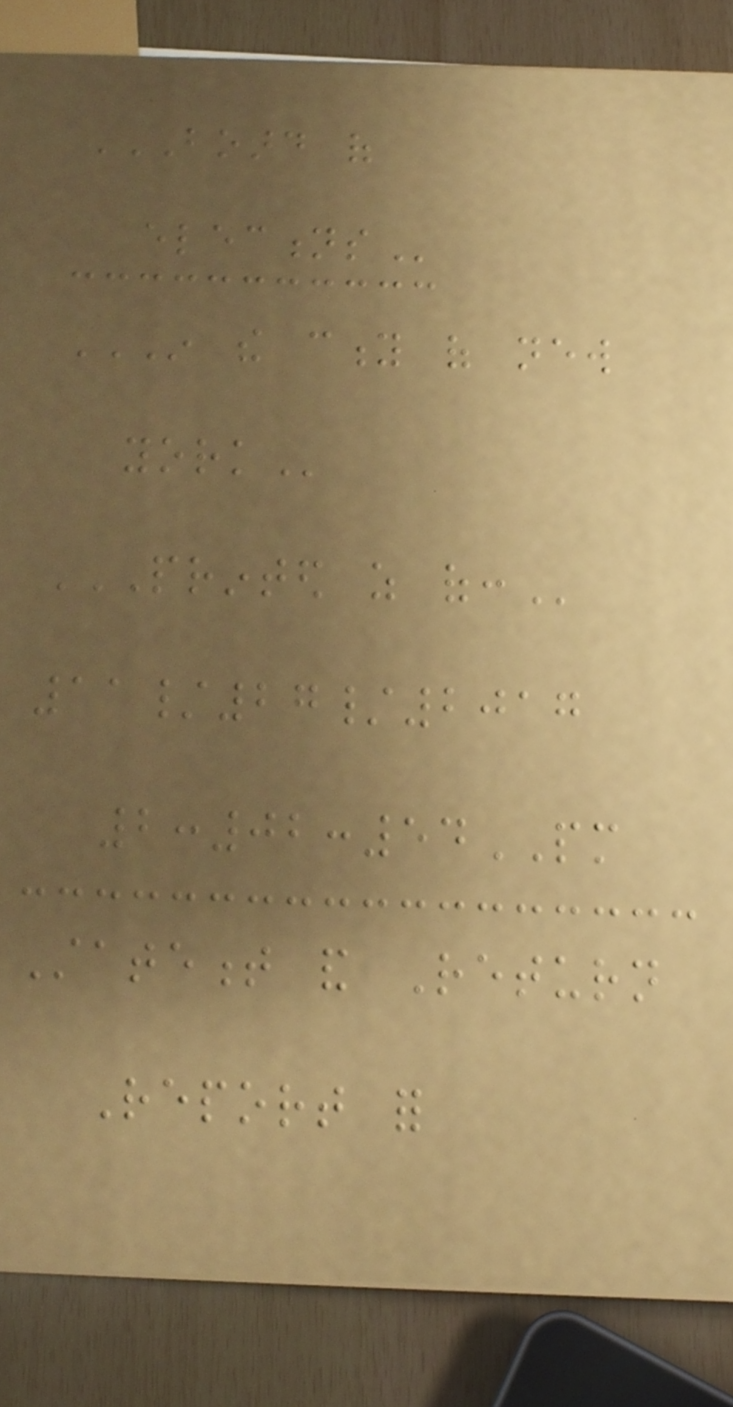BOARD OF
ELECTIONS
IN THE CITY OF NEW
YORK
PRINTED AS OF:
11/27/2017
2:02:54PM
Statement and Return
Report for
